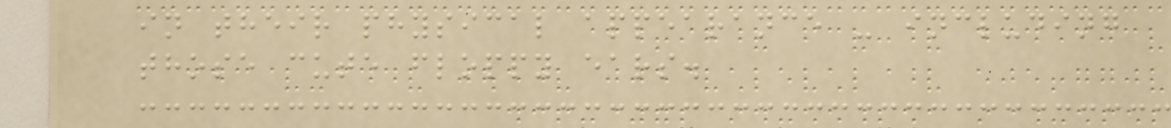in their physical appearance - including
those cute floppy ears.
